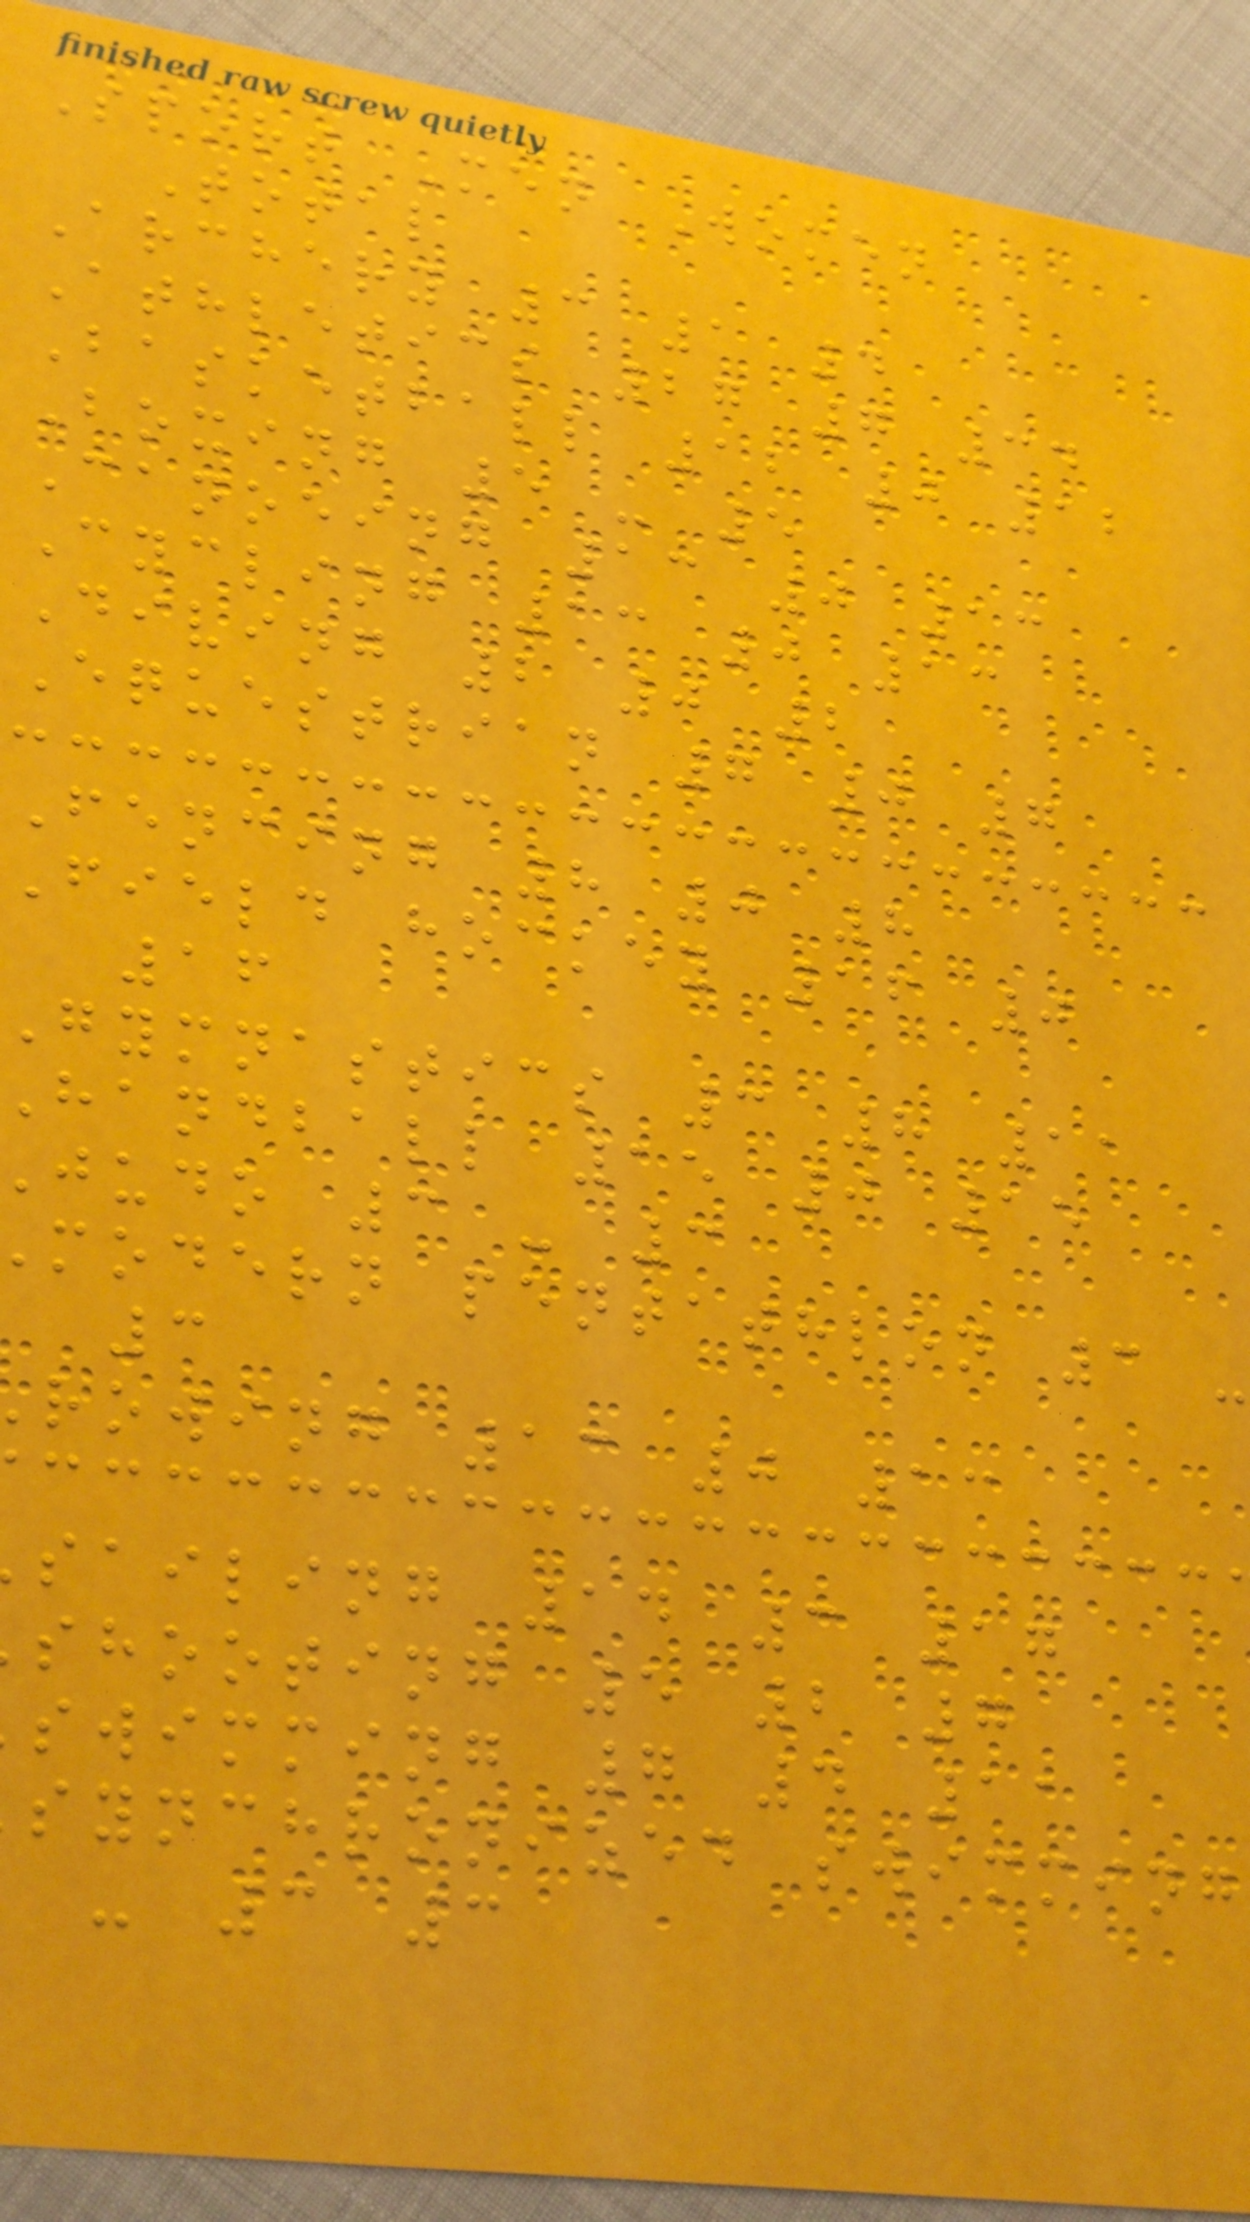Sport Men Women
Total
Archery 3 1 4
Athletics 27 7 34
Basketball 12 0 12
Boxing 5 - 5
Canoeing 13 0 13
Cycling 13 0 13
Diving 2 0 2
Equestrian 7 0 7
Fencing 8 0 8
Field hockey 16 0
16
gymnastics 3 8 11
handball 15 0 15
judo 3 - 3
modern pentathlon 3 -
3
rowing 13 0 13
sailing 14 3 17
shooting 5 2 7
swimming 7 4 11
synchronized swimming
- 3 3
